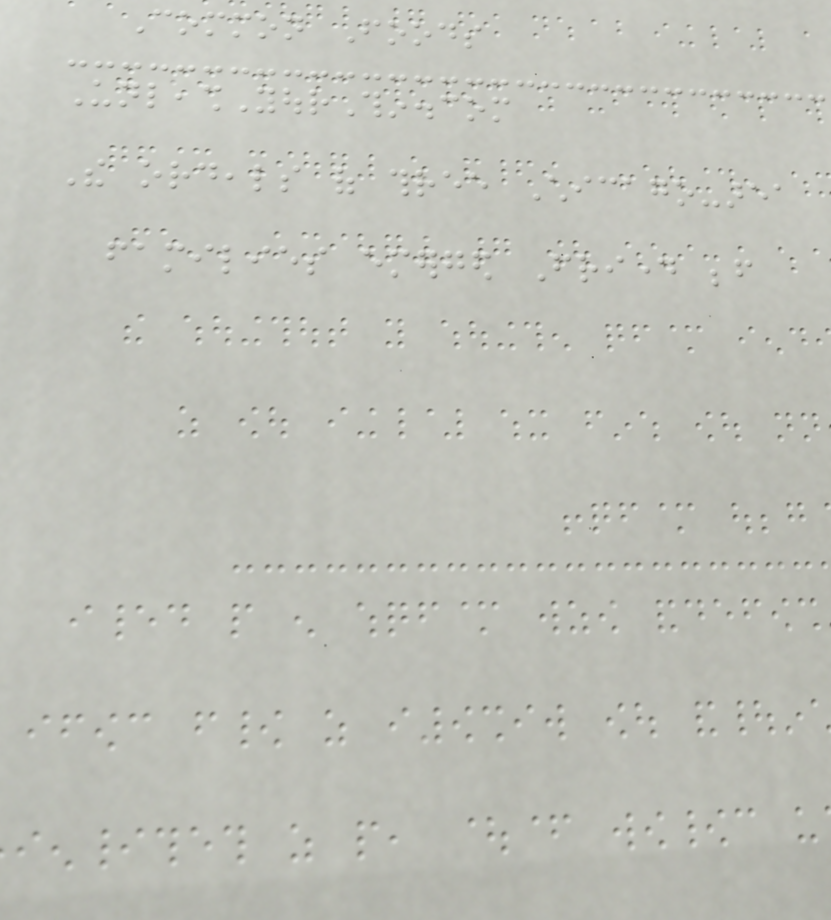Common Foods
UnleashYourThin.com
The ordeals of three Chicago-area
families emerged Friday before
